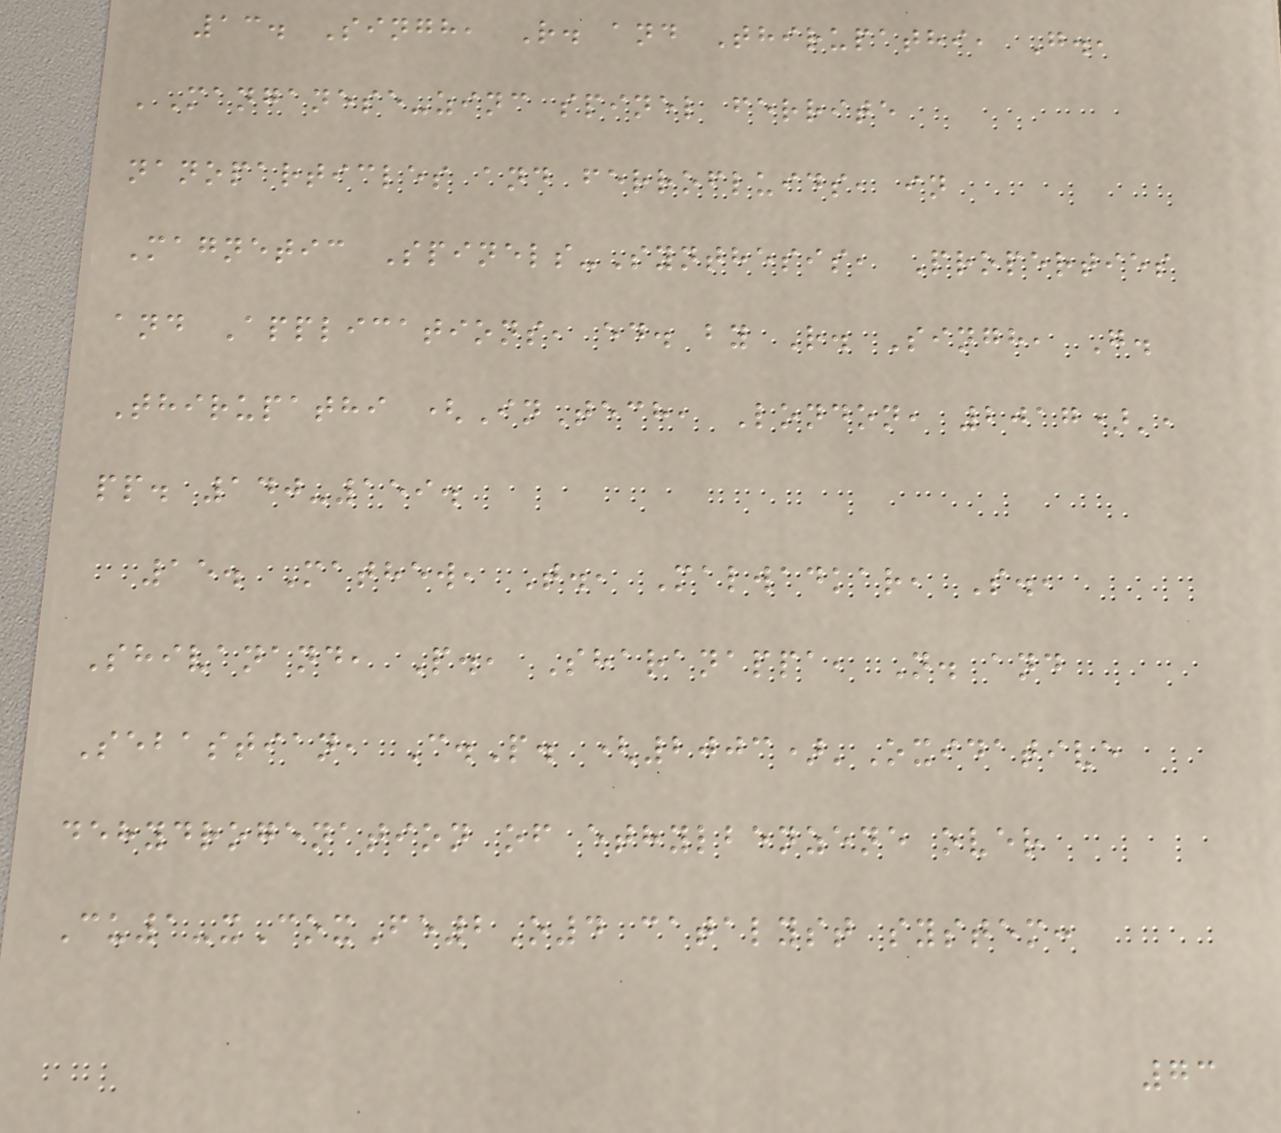13. Singh, R. and Thirupathi, G.,
'Manganese-zinc spinel ferrite
nanoparticles and ferrofluids, in
Magnetic Spinels-Synthesis, Properties
and Applications, ed. by R. Singh, G.
Thirupathi (InTech, London, 2017)',
pp. 140-159.
15. Mathew, T., Malwadkar, S.,
Shivanand, P., Sharanappa, N. and
Sebastian, C.P. (2003)'Oxidative
dehydrogenation of ethylbenzene over
Cu1-xCoxFe2O4 catalyst system:
73
